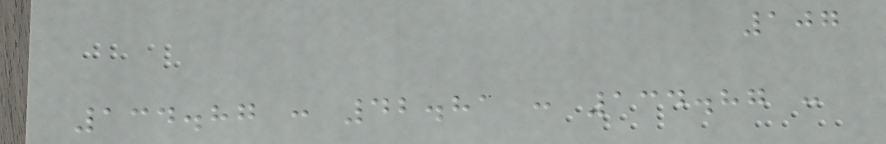107
134.87 : 42.81 : 134.87 :
